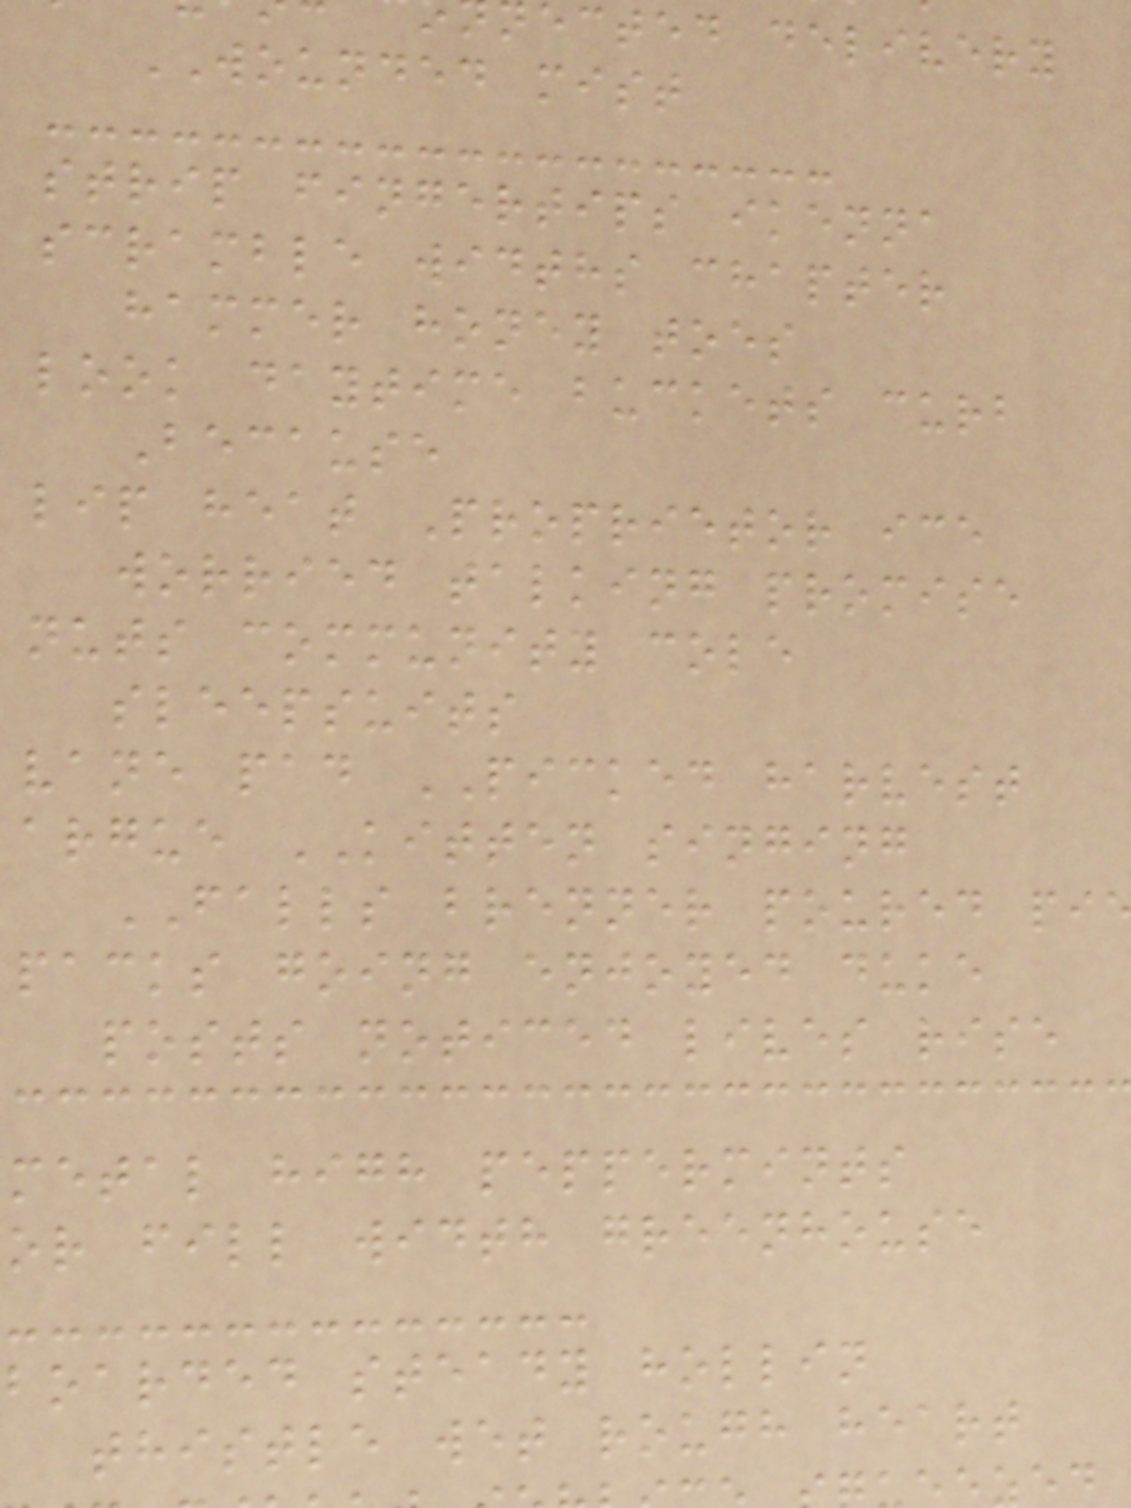ected delivery
WOUNDED mist
strip fingertips ikenna
scramble widths chapter
hammer honey toes
look daytime buckets curb
Because
lip heat Proprietor ice
worried talking promise
nuts community cole
sleepsuits
vane pad PICKED harvest
argue KITTEN singing
FALLS brenner poured pi
packs going enjoyed duke
posts noticed lives rise
metal high peppermints
or fill width greenhouse
boarded steady hollin
thistle wet rough heart
